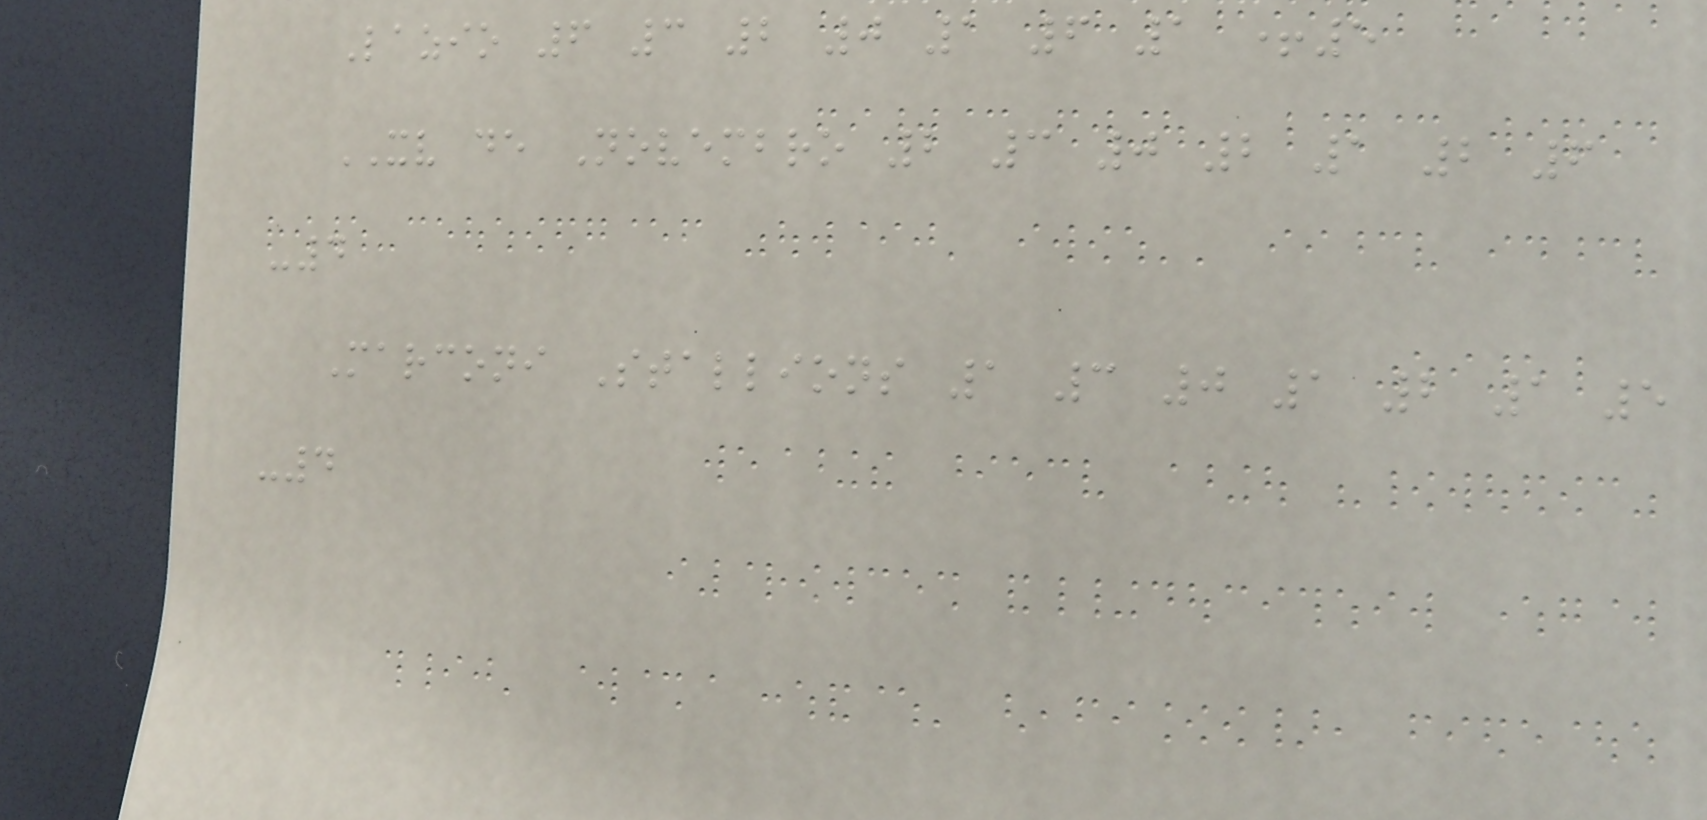Lazio 6 3 2 0 1 6 1 +5
XV de Novembro 2 3 0 2 1 2 6
-4
Marconi Stallions 1 3 0 1 2 1 5
-4
